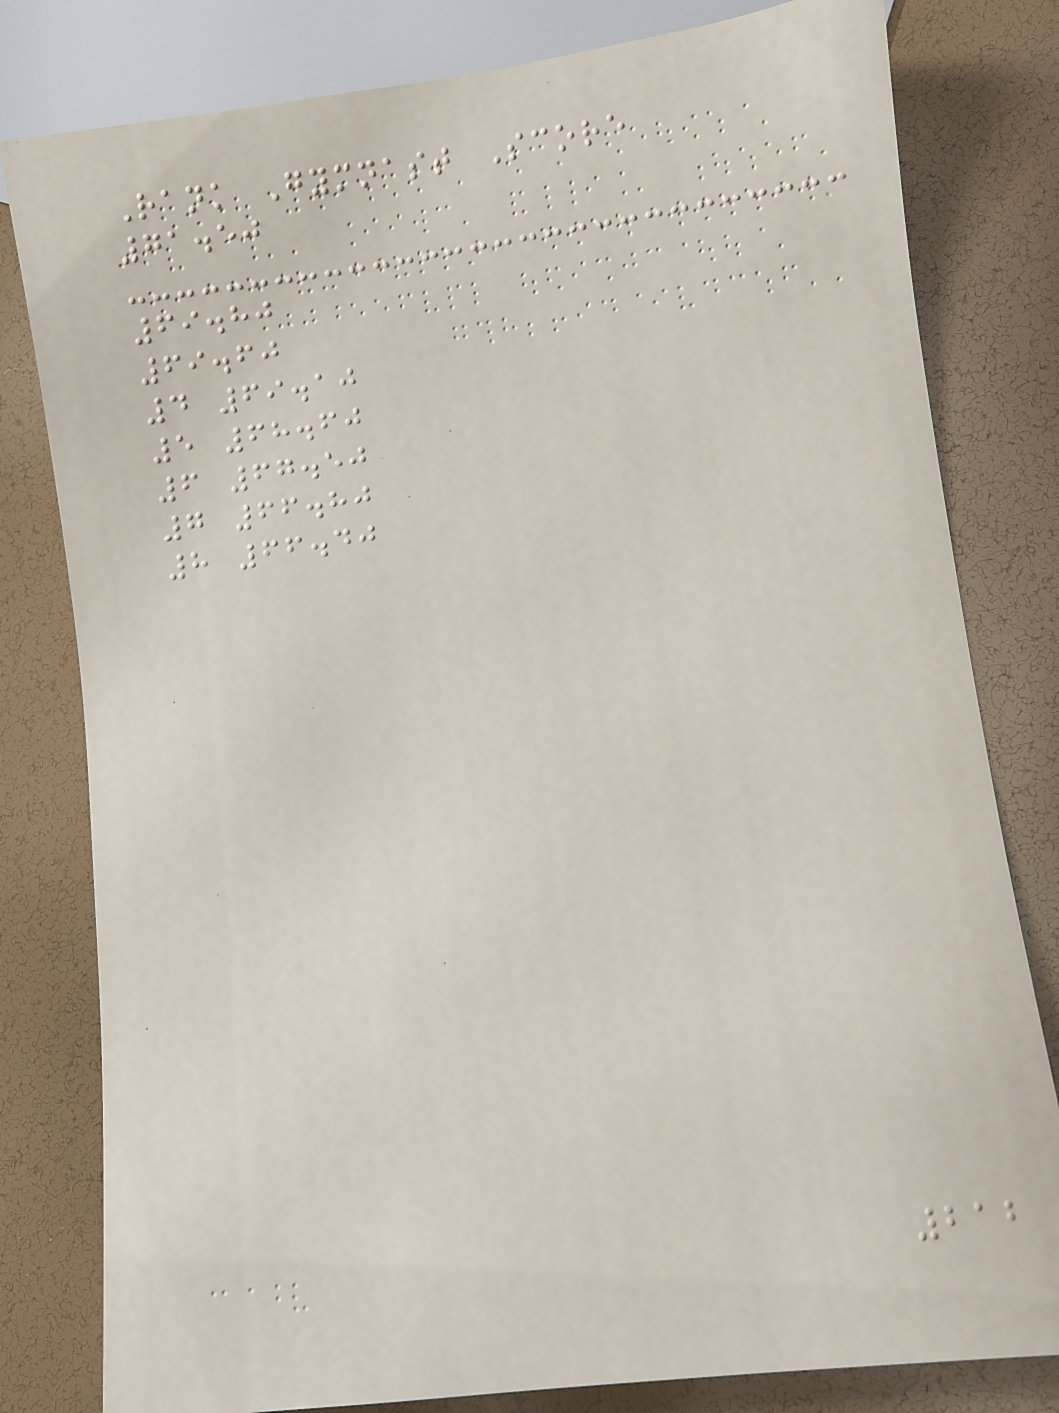Rank Gymnast Score
71.50
69.80
69.60
4 69.10
5 68.60
6 67.50
7 66.80
8 66.40
212
